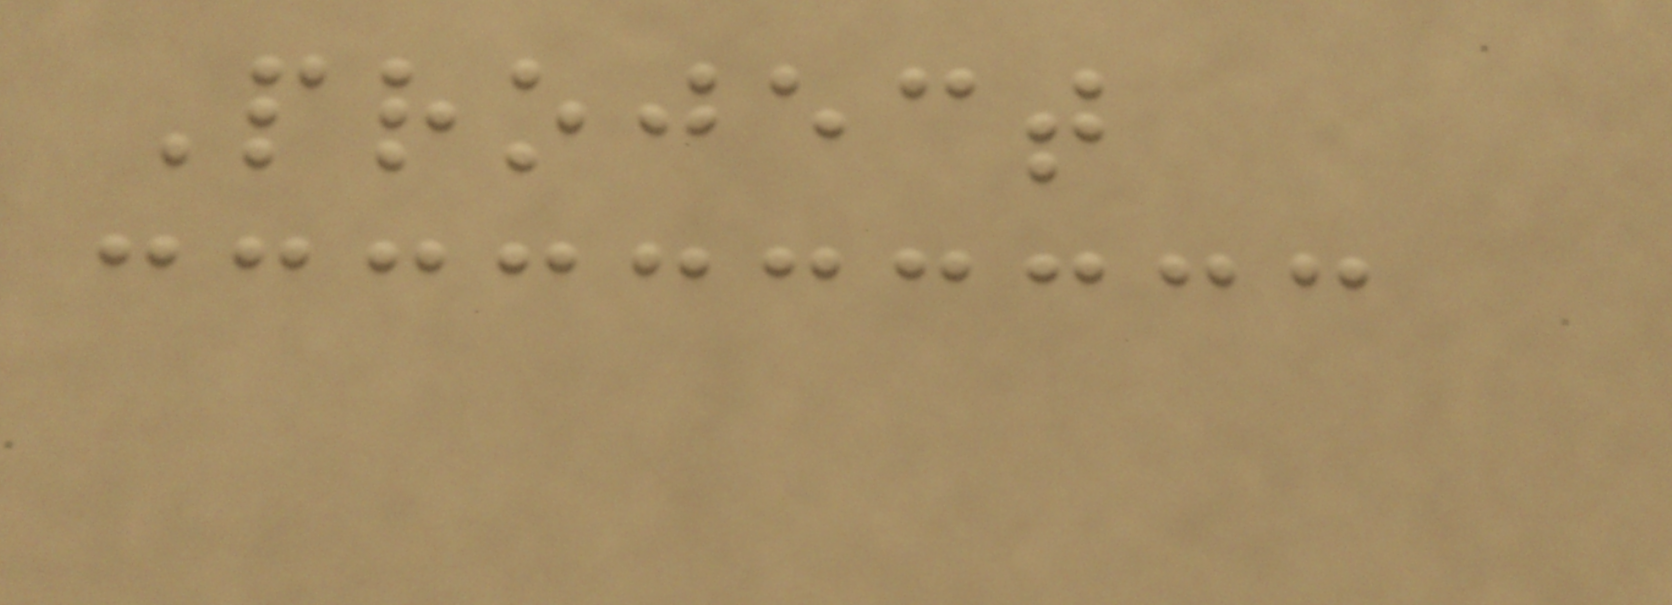Project
